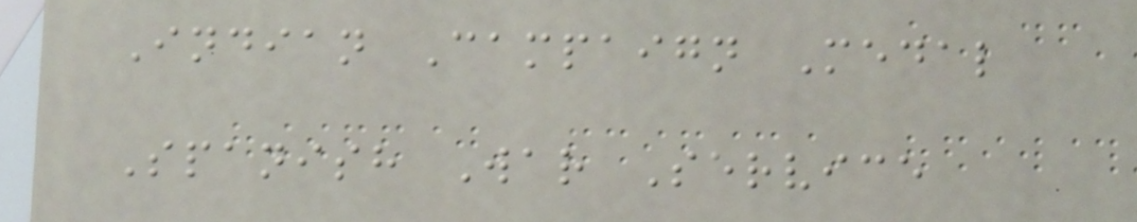Indian Campaign Medal
Spanish War Service
